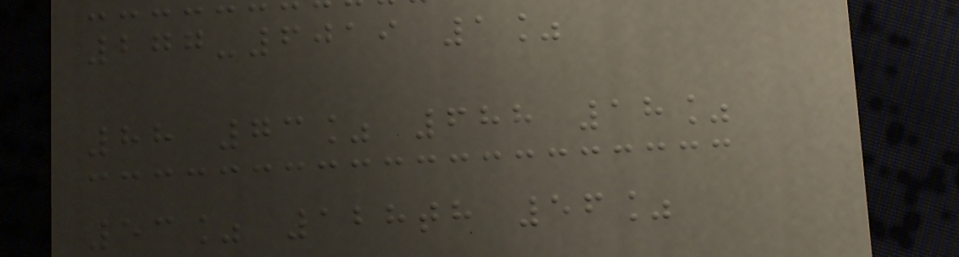277-6019 1%
88 73% 688 18%
53% 128th 56%
